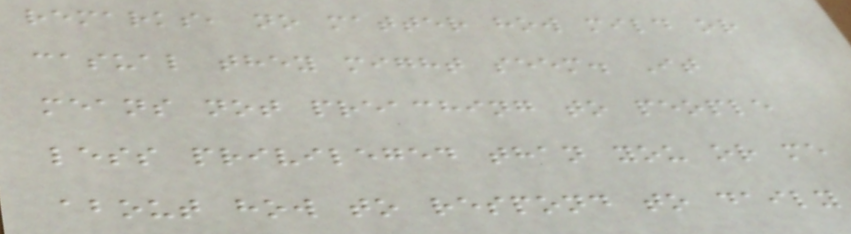remarks, no matter how mild or
casual they might seem. It
means not preaching to people
less privileged than you or me
about how to respond to daily
